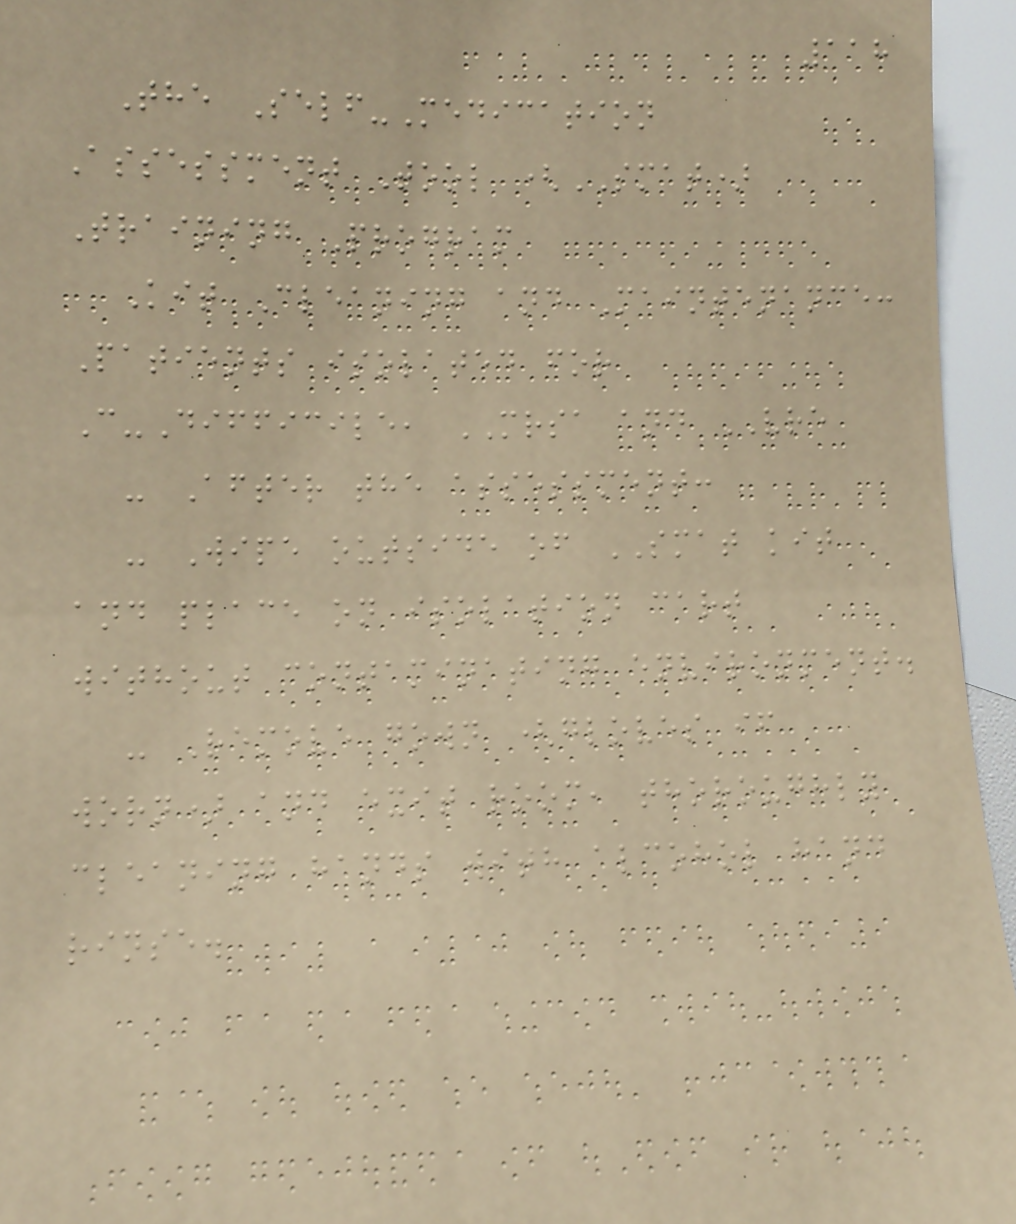118
The Self-Medication
Assessment Tool (SMAT)
Training Program
Kit Cleaning and Maintenance:
Patients isolated for
C-Difficile, MRSA and VRE
- After the assessment:
- Wipe outside of SMAT kit
and place on isolation cart
without contaminating environment.
- Remove gown (gloves if
worn) and exit room, thoroughly
cleaning hands with alcohol hand
rinse.
